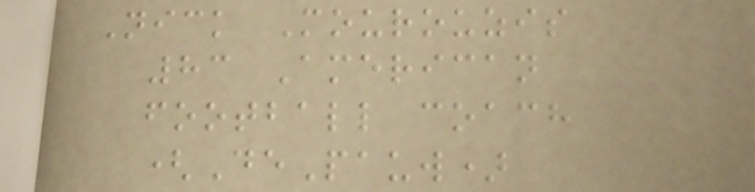Nick Mourouzis
83 American
football coach
(DePauw)
